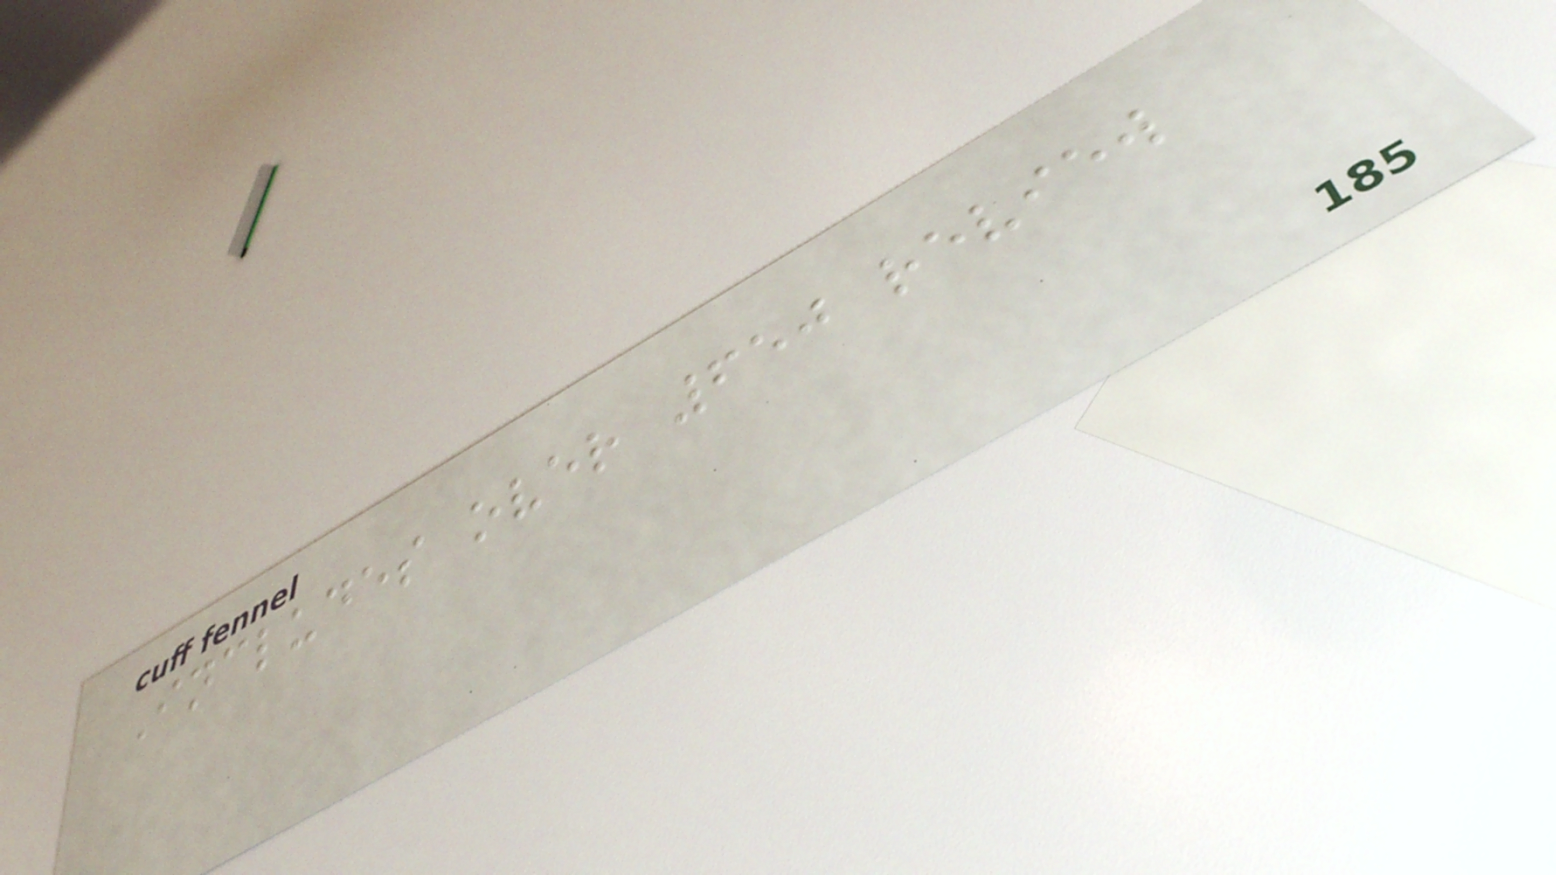Includes over 650 review
